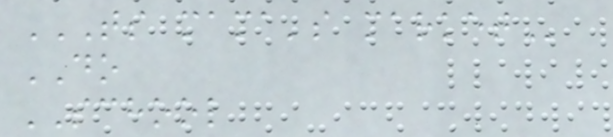TS MAMA'S MARKET
DO
SCHOOL
